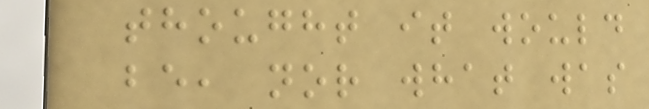thought it would
be, nor what was
